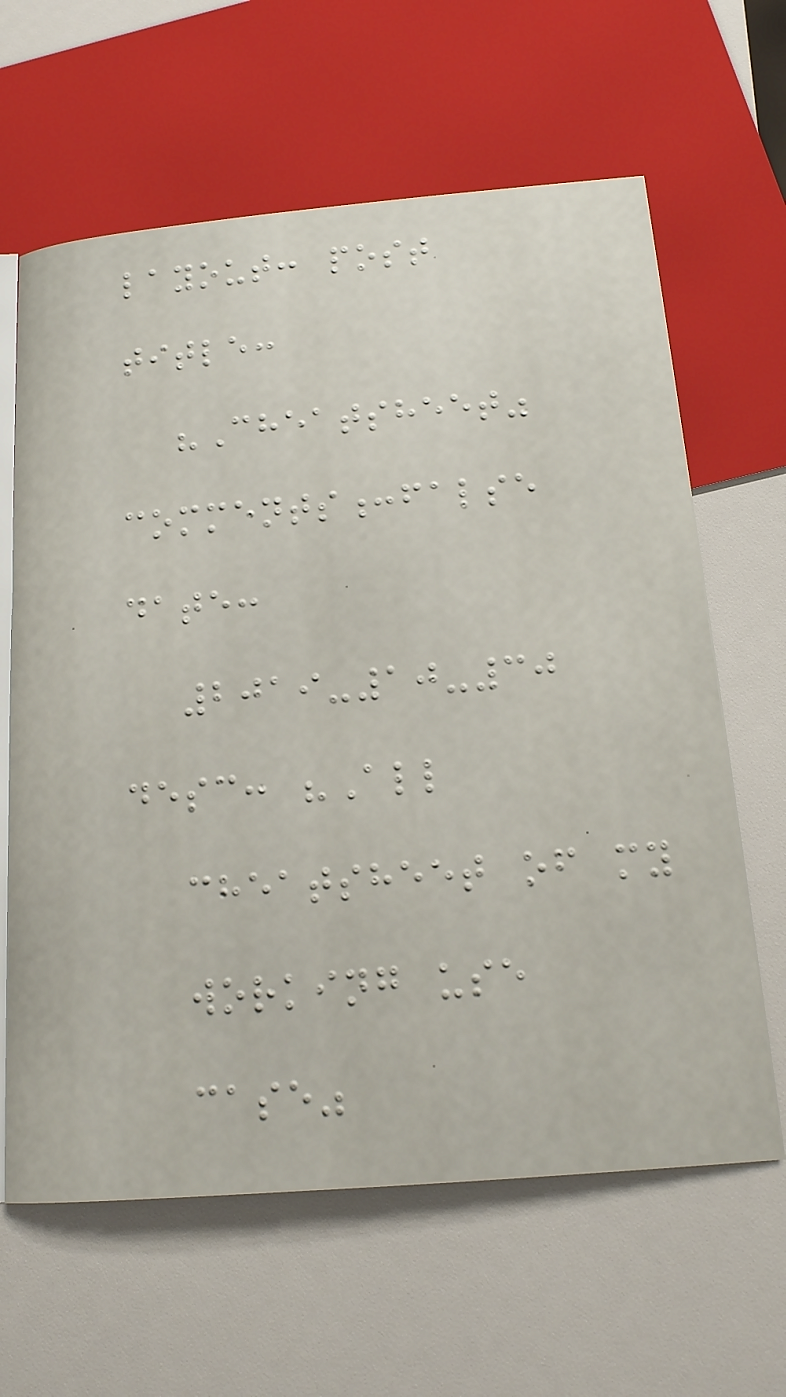layout: post
title:
"Cheatsheet"
comments:false
date:
2019-10-30
desc: "All
cheatsheet of my
working use
case"
